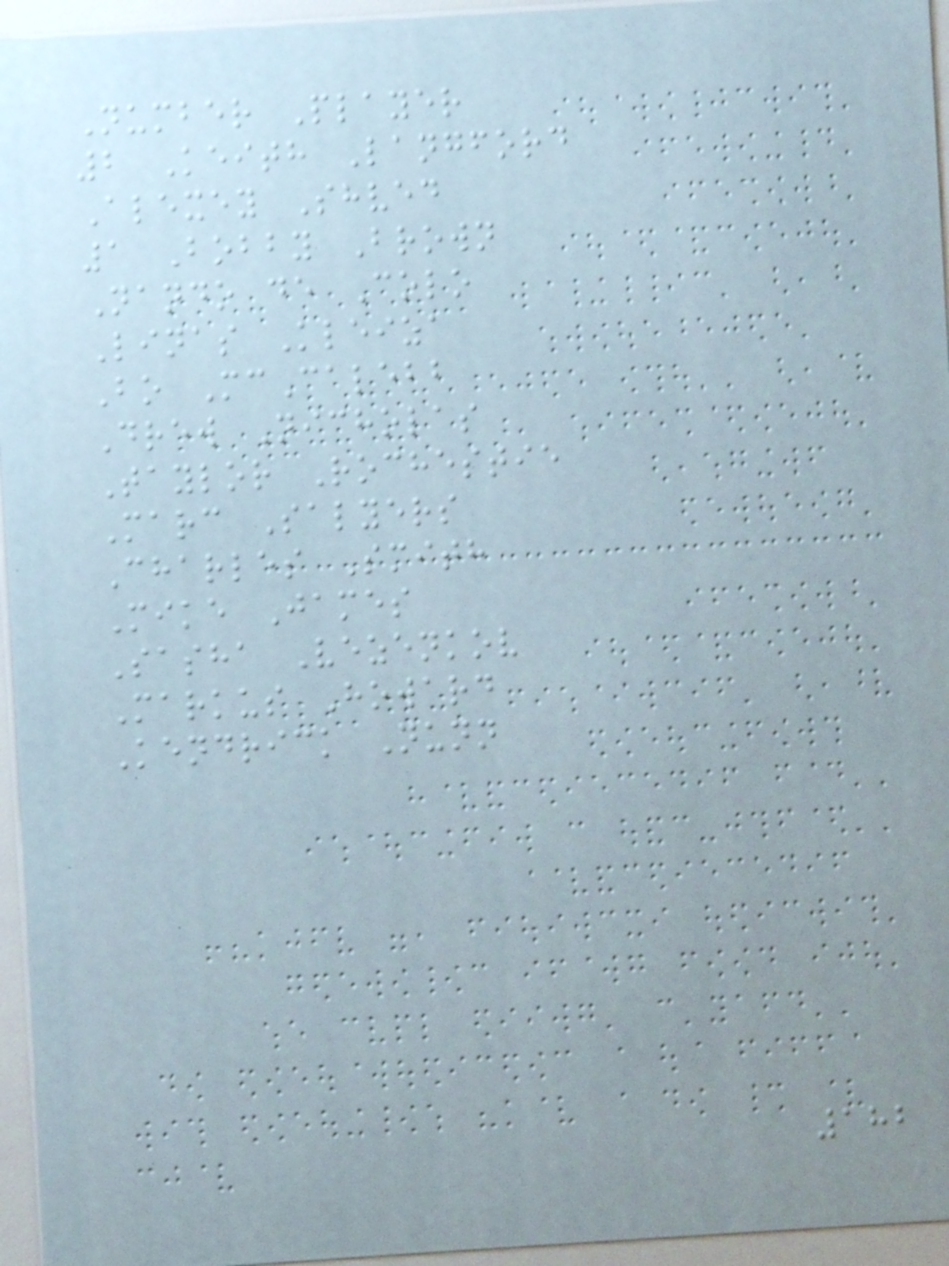Number Player
2 Keith Langford
Alexey Shved
1 Bobby Brown
Nando de Colo
Linas Kleiza
Bo McCalebb
Drew Nicholas
Taylor Rochestie
Marc Salyers
Charles Smith
Mike James
Sasha Vezenkov
Markus Howard
Kendrick Nunn
182
